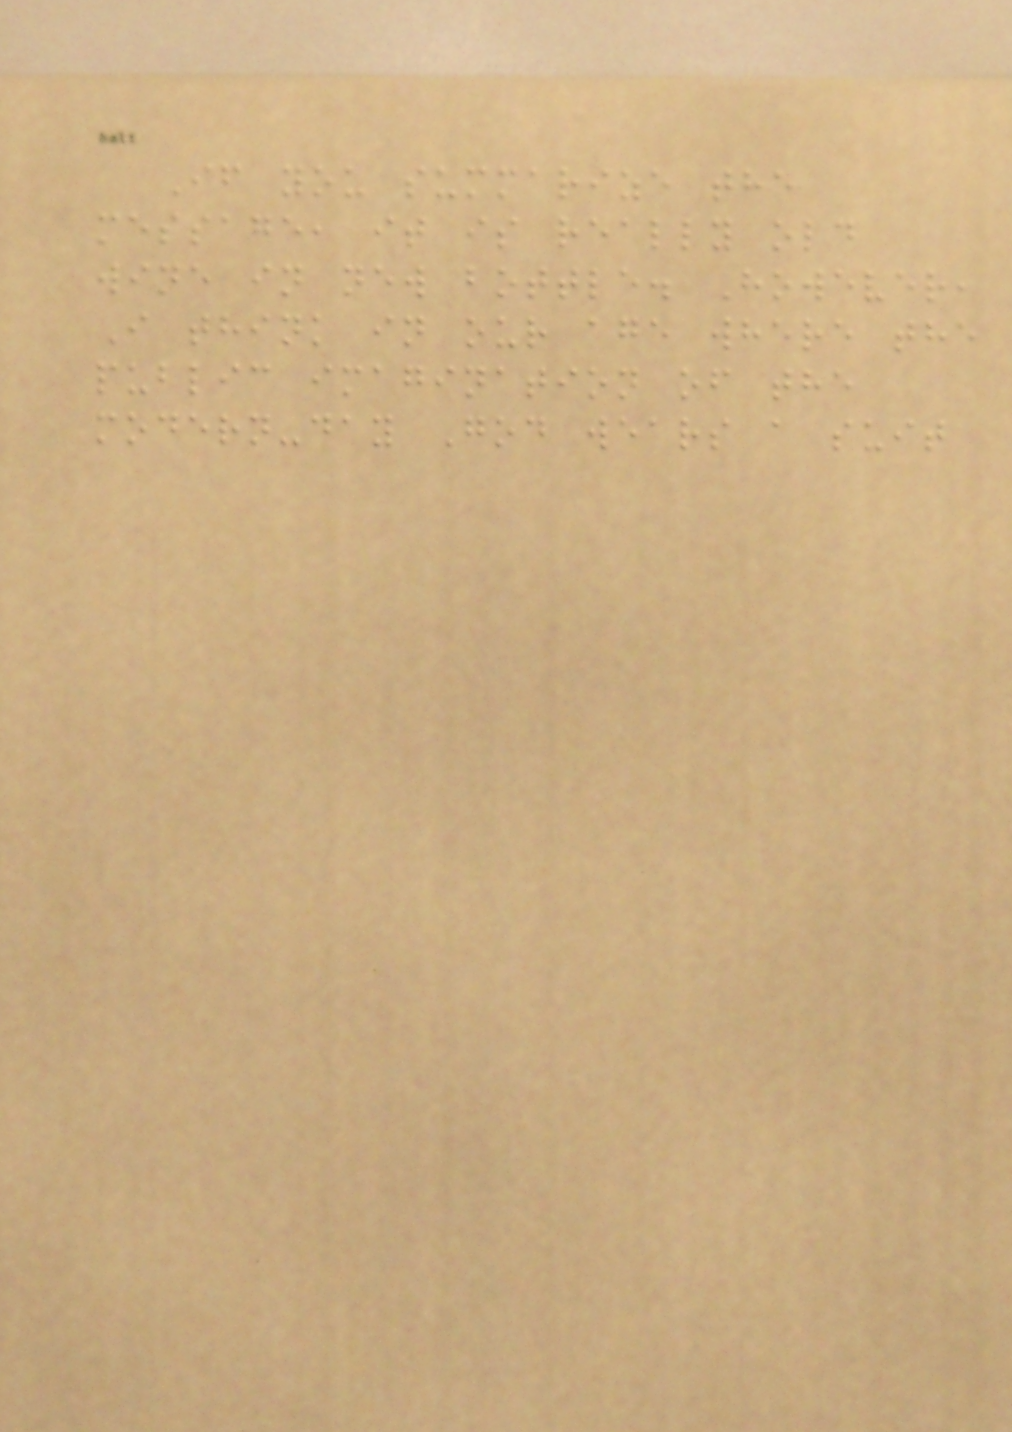If you summarize the
message, it is really old
wine in new bottle. However,
I think in our age where the
public imagination of the
modern-day God wears a suit
